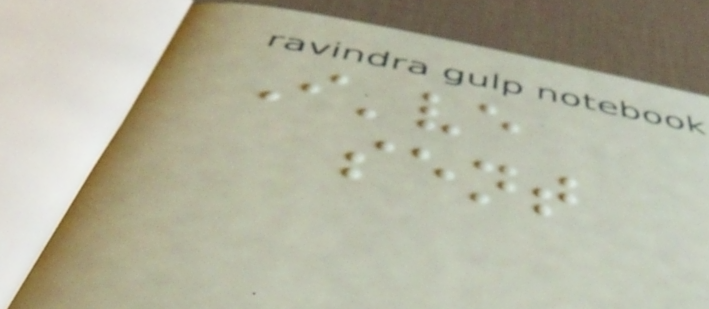I've
sent
